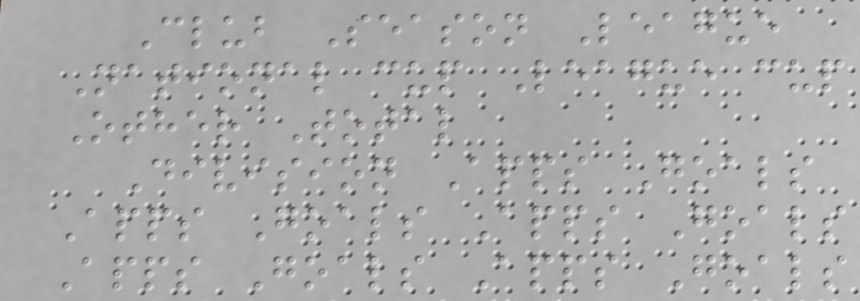Club Season League
National cup League cup
Other Total
Division Apps Goals
Apps Goals Apps Goals
Apps Goals Apps Goals
